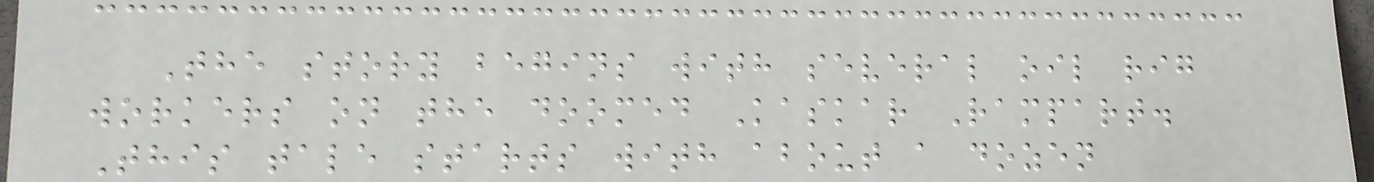The story begins with several oil rig
workers on the doomed Kaskar Rampart.
This tale starts with about a dozen
